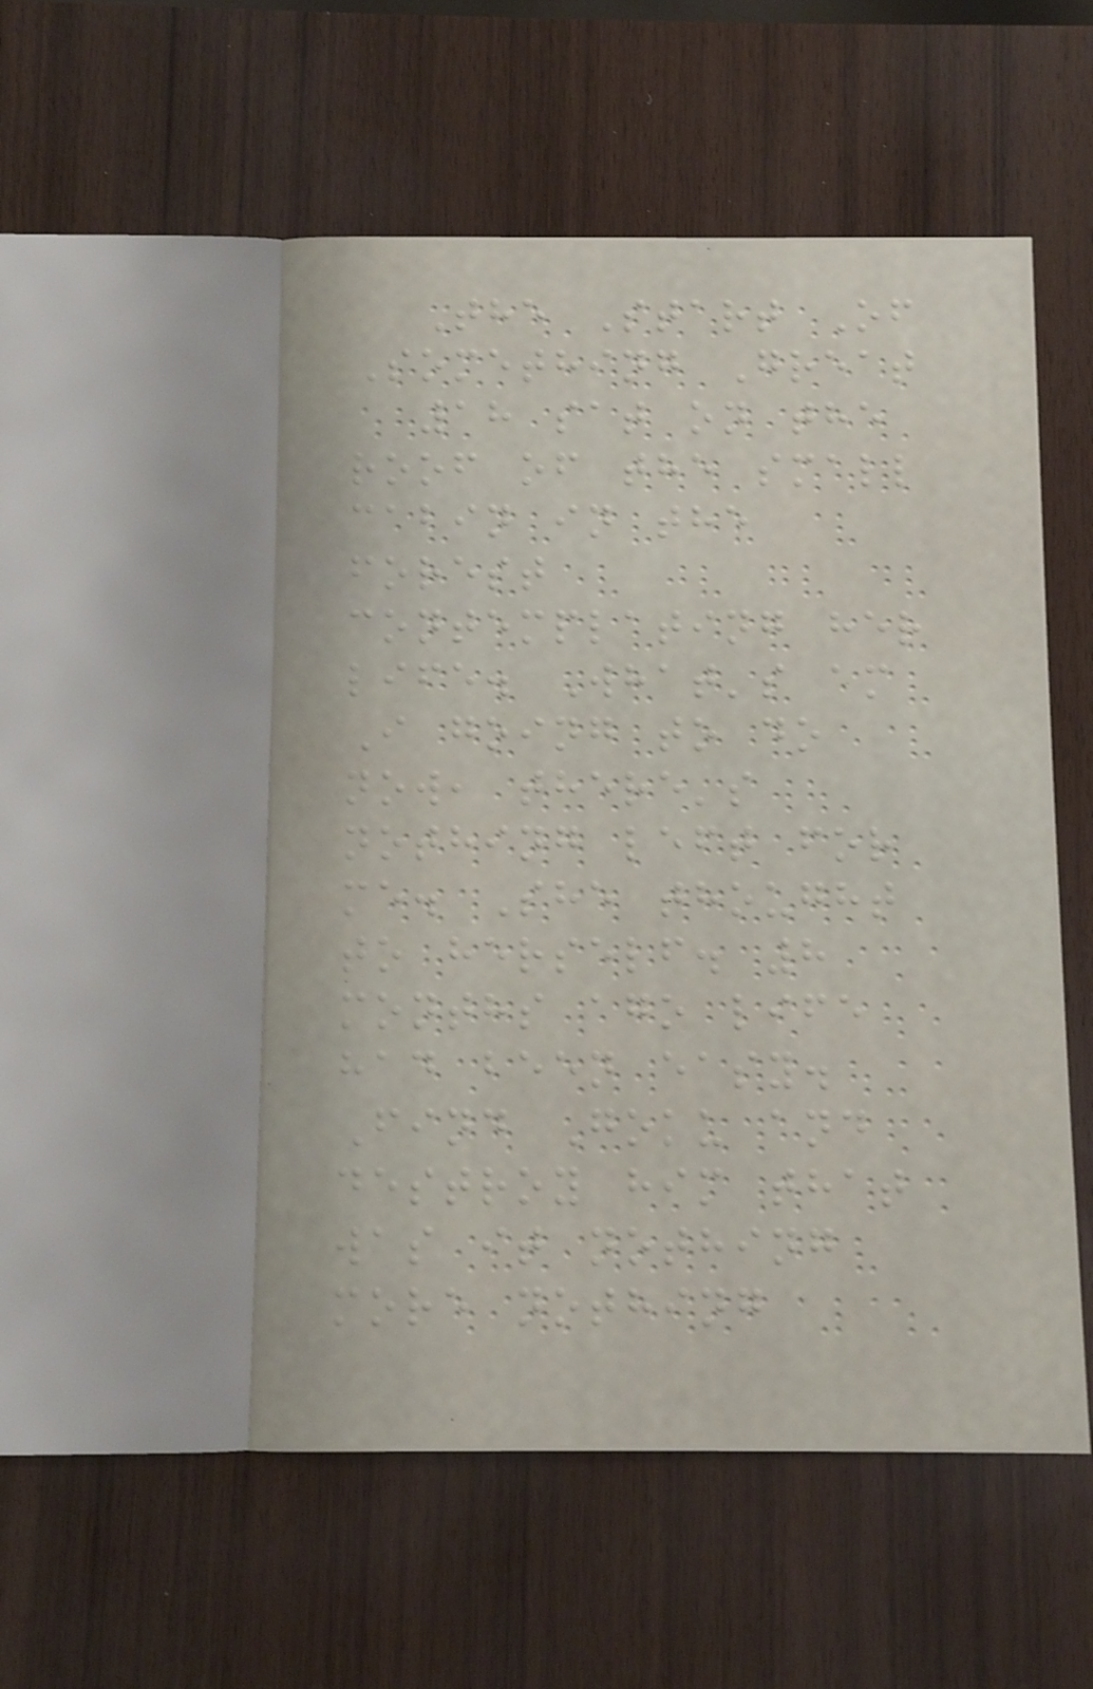The Start Of
Something Great
18 sat on the
roof of the small
cabin in the
forest
contemplating her
life. What's am
I going to do
now, there's
nothing left for
me. She thought
to herself. 8
months ago life
had been easy.
Find Goku and
destroy him that
was it nothing
more nothing
